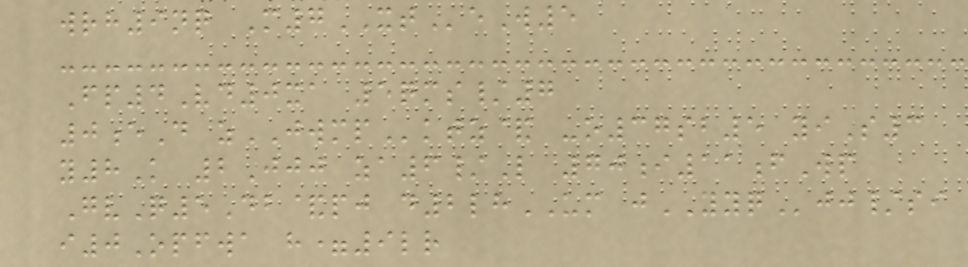wrh9nq M7XTeW5
Fp4Vd0xa 5qms/7
0eD zJWMPktz& -o37sb5 yiS3
y8K 2Jjj za6/L 70i11fWp
GvQ5Db&pj d2lhUM jYYQjj/si
i0Opfwa h=9lr
